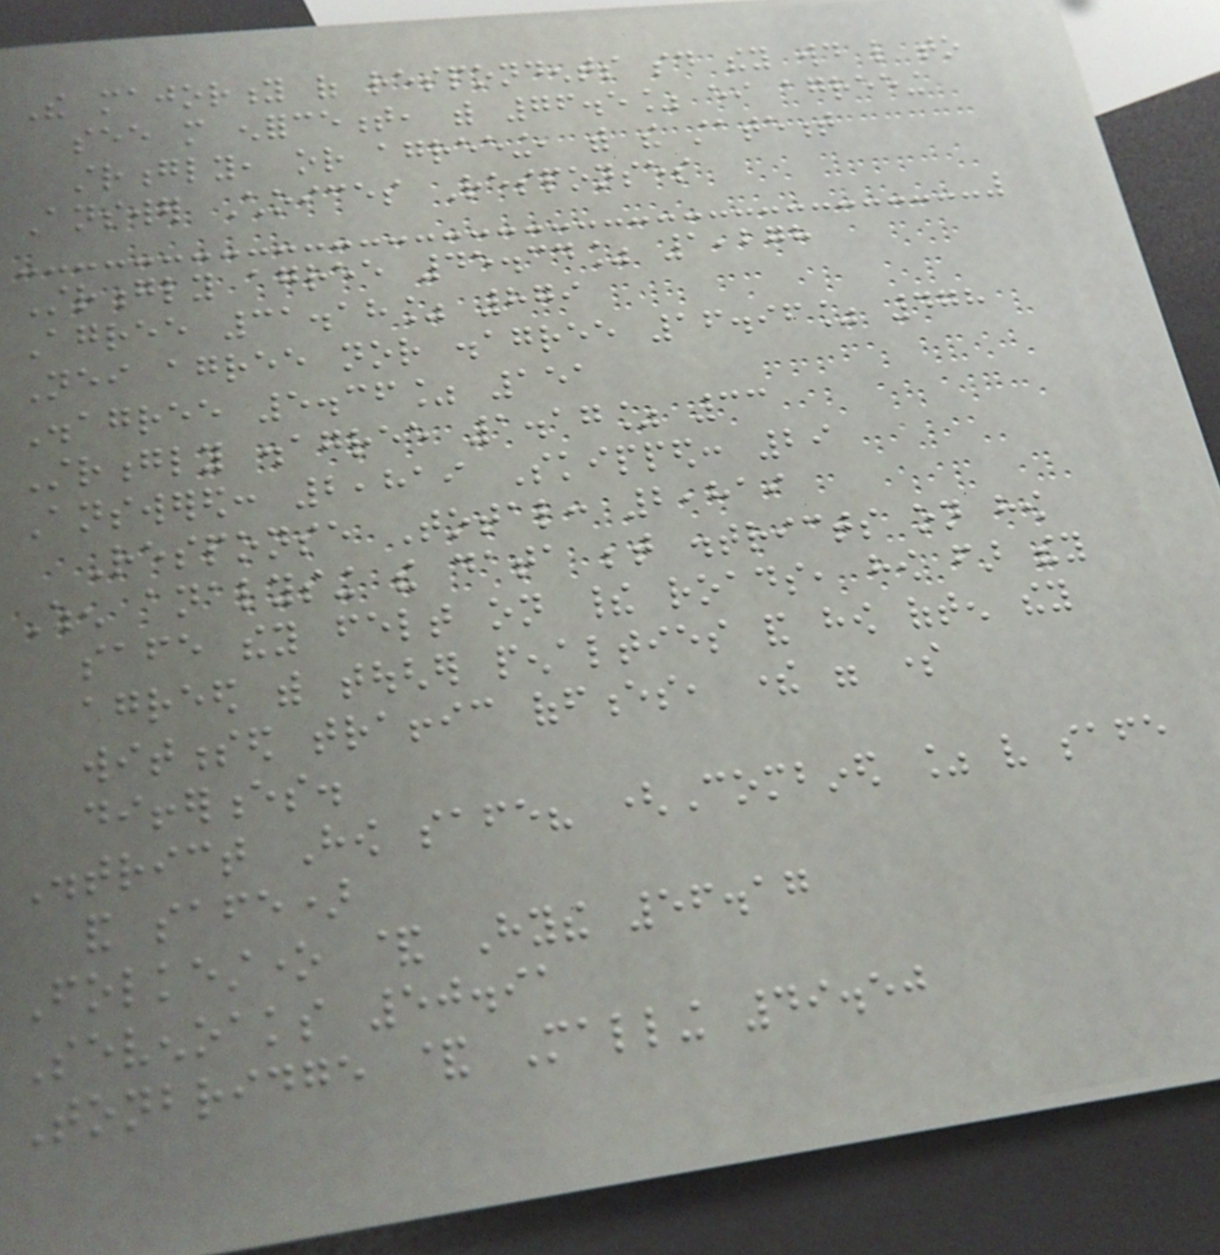The majority of respondents said they would like to
see more enforcement, with 76.5% either agreeing
strongly, or agreeing, with the statement
Answer Choices Responses
Strongly agree 45.34% 1,278
Agree 31.18% 879
Neither agree nor disagree 16.96% 478
Disagree 5.36% 151
Strongly disagree 1.17% 33
Answered: 2,819 Skipped: 29
Response Total: 2,819
When analysing the data between districts on how
safe they felt on their roads, how far they
agreed with tougher penalties and how often they
witnessed traffic offences, there were some
differences.
District How safe? (Combined % very safe
and safe)
Folkestone & Hythe 56.17
Sevenoaks 50.91
Tonbridge & Malling 49.50
